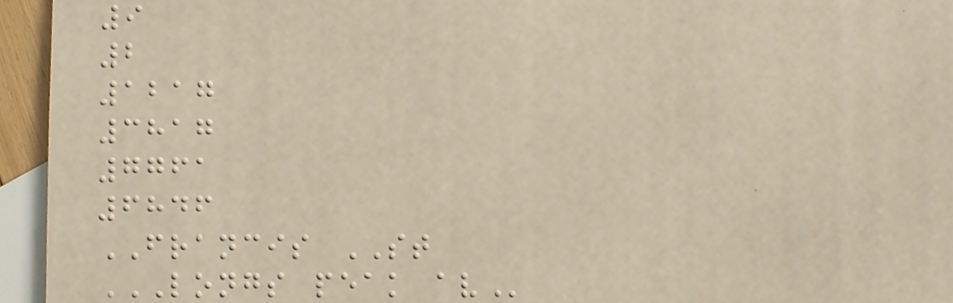9
2
1217
3817
7761
6846
FRANCIS ST
LONGS PEAK AV
